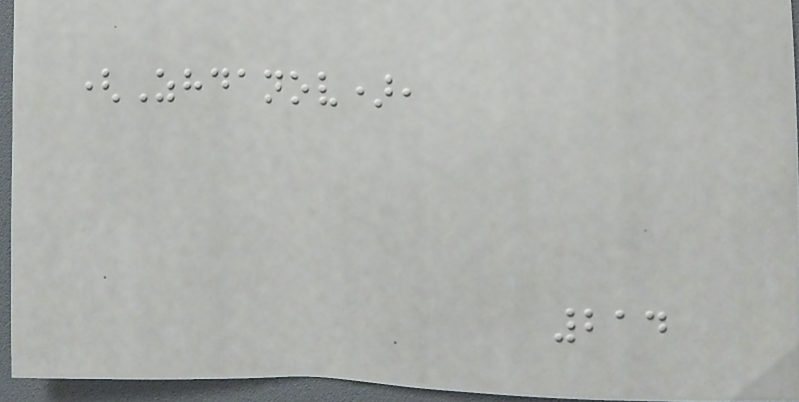(Zhdanov),
214
